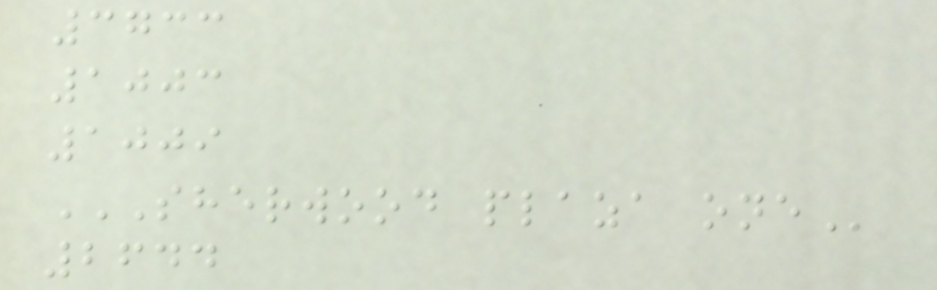3733
1003
1009
SHERWOOD PLAZA ONE
2644
